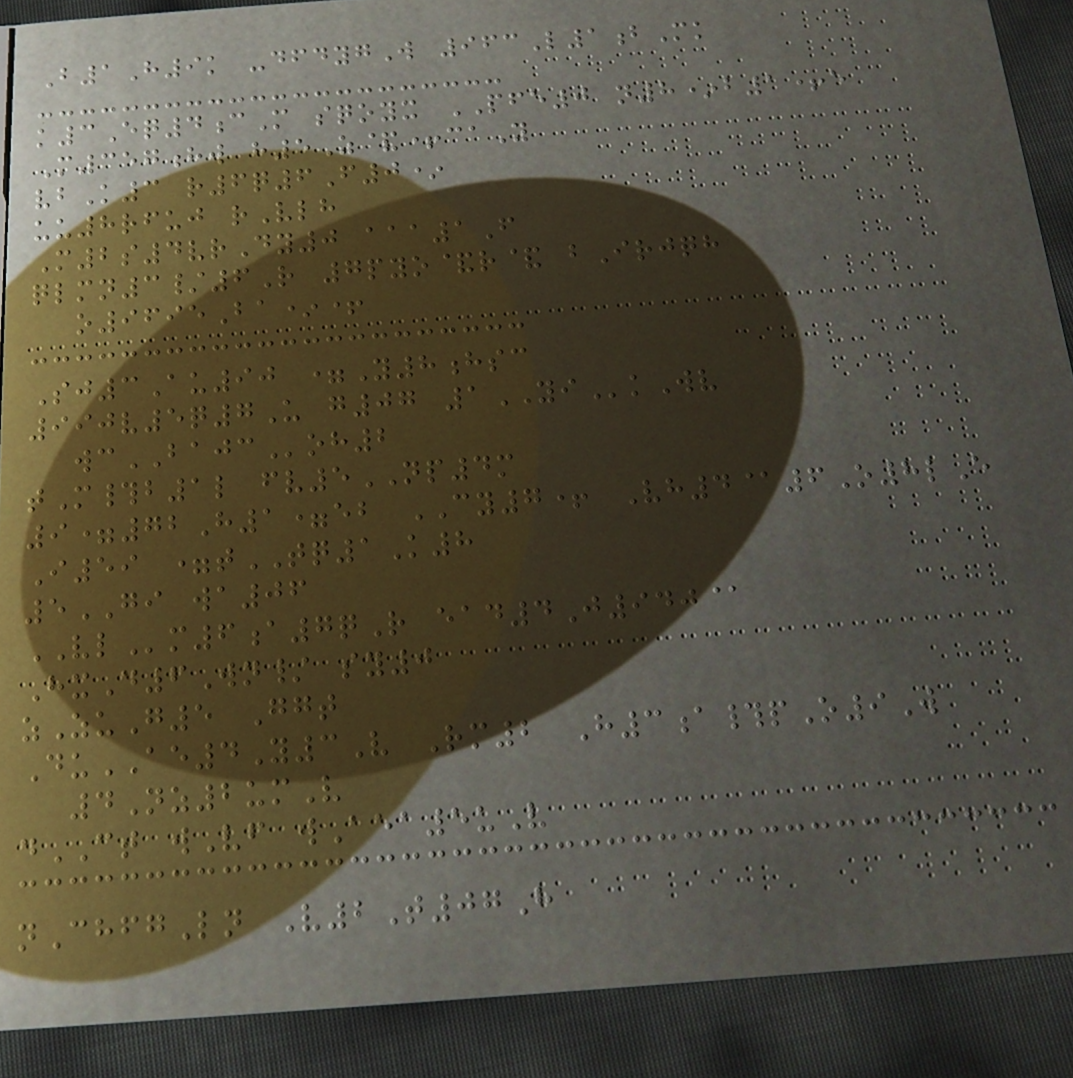B1H9k -dfdygW 963L1bMk
k3Eq4cM sqoyx PFE0 n8*b1+e
M357hw h5Z&+caY
vbK3 r6q6F0*
uu8rfuj rVlh
M2s4vrDy0 aaa1F
qlmn3/6R 7pyo&r& bIrjqh
o9695Ba*+
Sj3Au90 =Y8hsc
990v5q7U g07 1YIkWv
wcBAJCoh2
tM#b1l fv5NP4m
9=72H1=eb CY7+ Vh4@6O8lE
I59 =tTQ1K8
5GI wa06
VLm6a7qR ead4J940@
HxD6Wn/ sy0
zZuG5 Ggt
DuAE4Y3V Rm2 H3a#pO9W
4Nz2umV
dCT wVf wAea5uV
nChfgLn V2T07H
